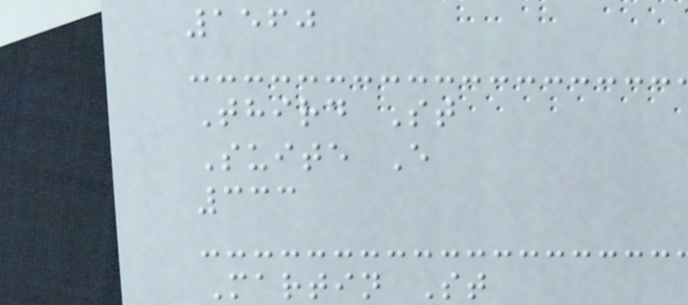1560
Third St
Suite E
333
Martin St
